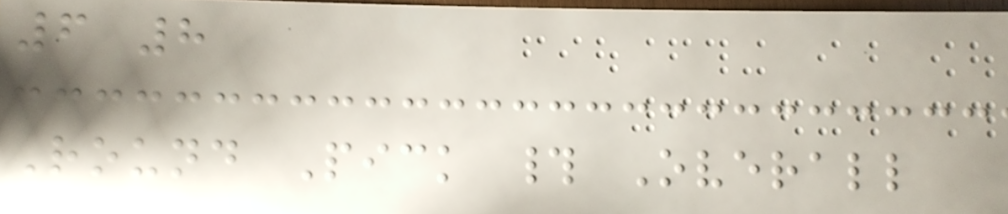6 8
Round Pick # Overall
